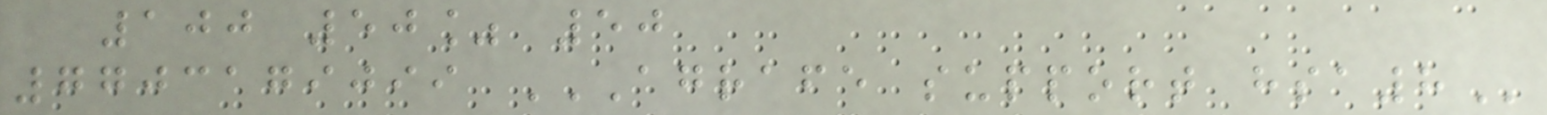100 50% 50
7703179099 AGRAFE SUPPORT HSA8
